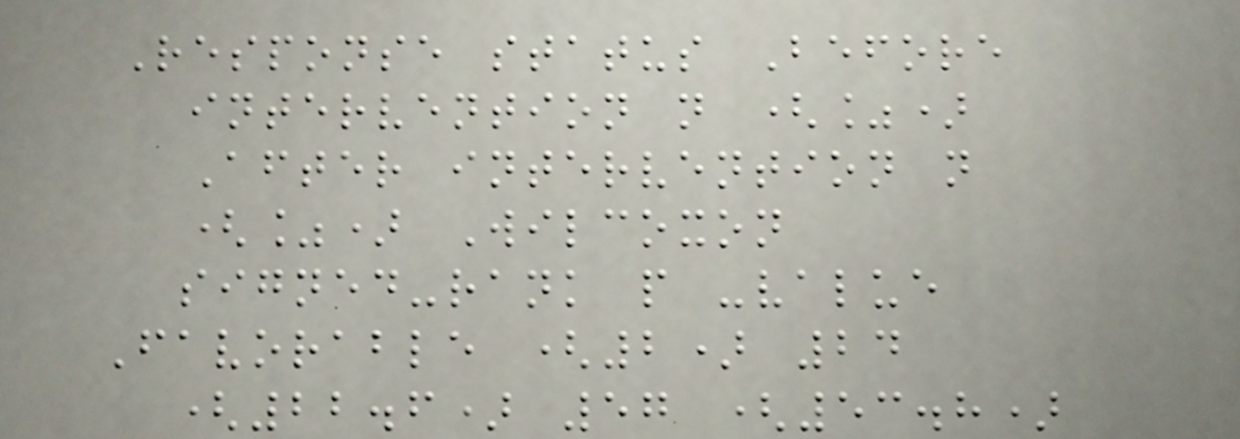Response status Before
intervention n (%)
After intervention n
(%) Wilcoxon
signed-rank p -value
Favorable (2) 24
(22.6) 57 (53.8)
